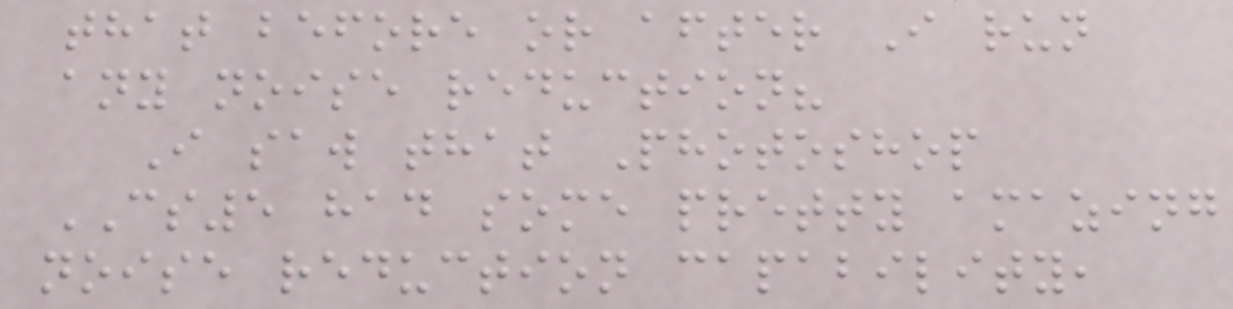that before or after I run
any noise reduction?
I saw that Photoshop
CS5 had some pretty amazing
noise reduction capability,
